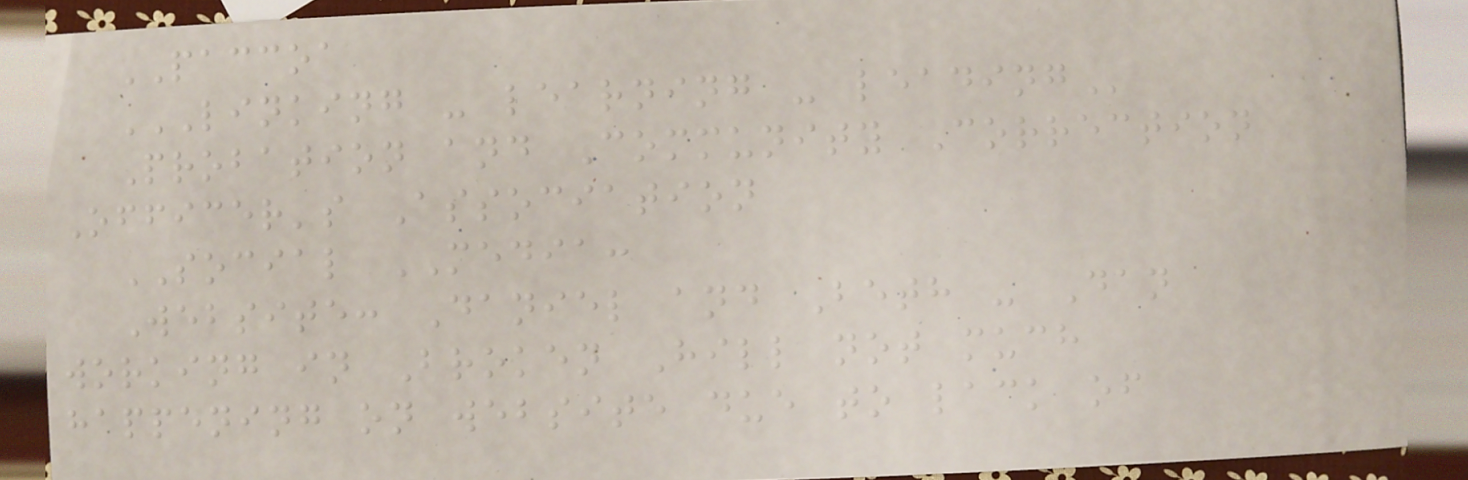PACCOA
LINKING - LEARNING - LEADING
Probation and Community Correction
Officer's Association
SOCIAL MEDIA:
Website: Daniel and Beth - Dan
working in Broken Hill not much
happening on website due to lack of
